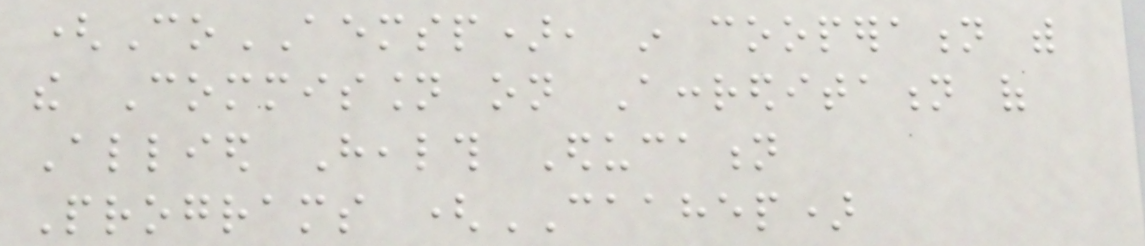(CoAEMSP), in cooperation with
the Commission on Accreditation of
Allied Health Education
Programs (CAAHEP)
